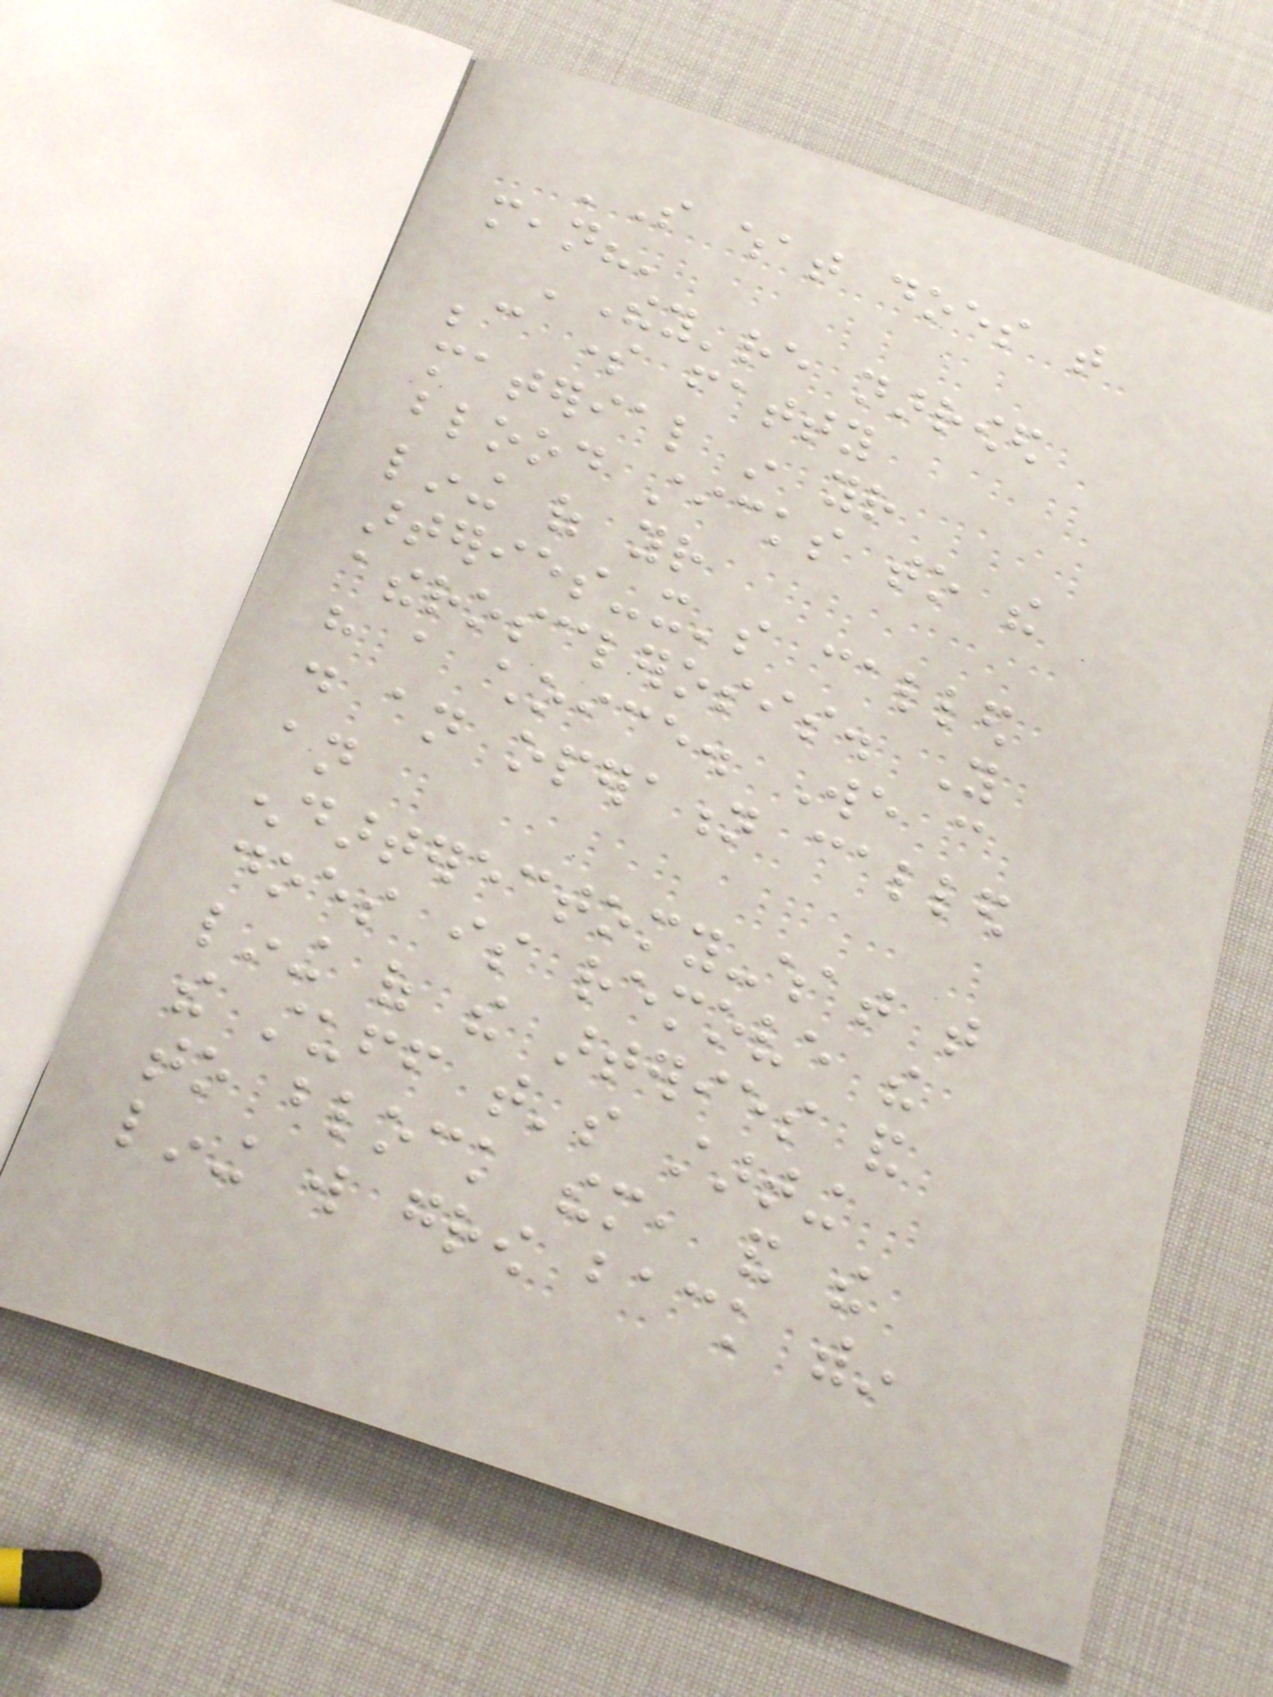'So what does that
mean?'
'They're narrowed
because some fatty
material in your
blood sticks to the
lining of your
arteries-it's called
atherosclerosis. You
have a choice. We can
do an operation called
an
endarterectomy-what that
does is remove the
lining of the arteries and
the stuff that's starting
to block them, and the
lining will grow back within
